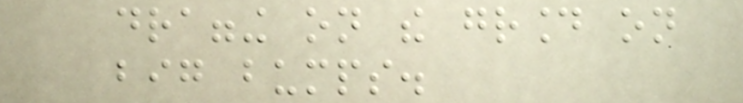dragging on the ground on
big bumps.
